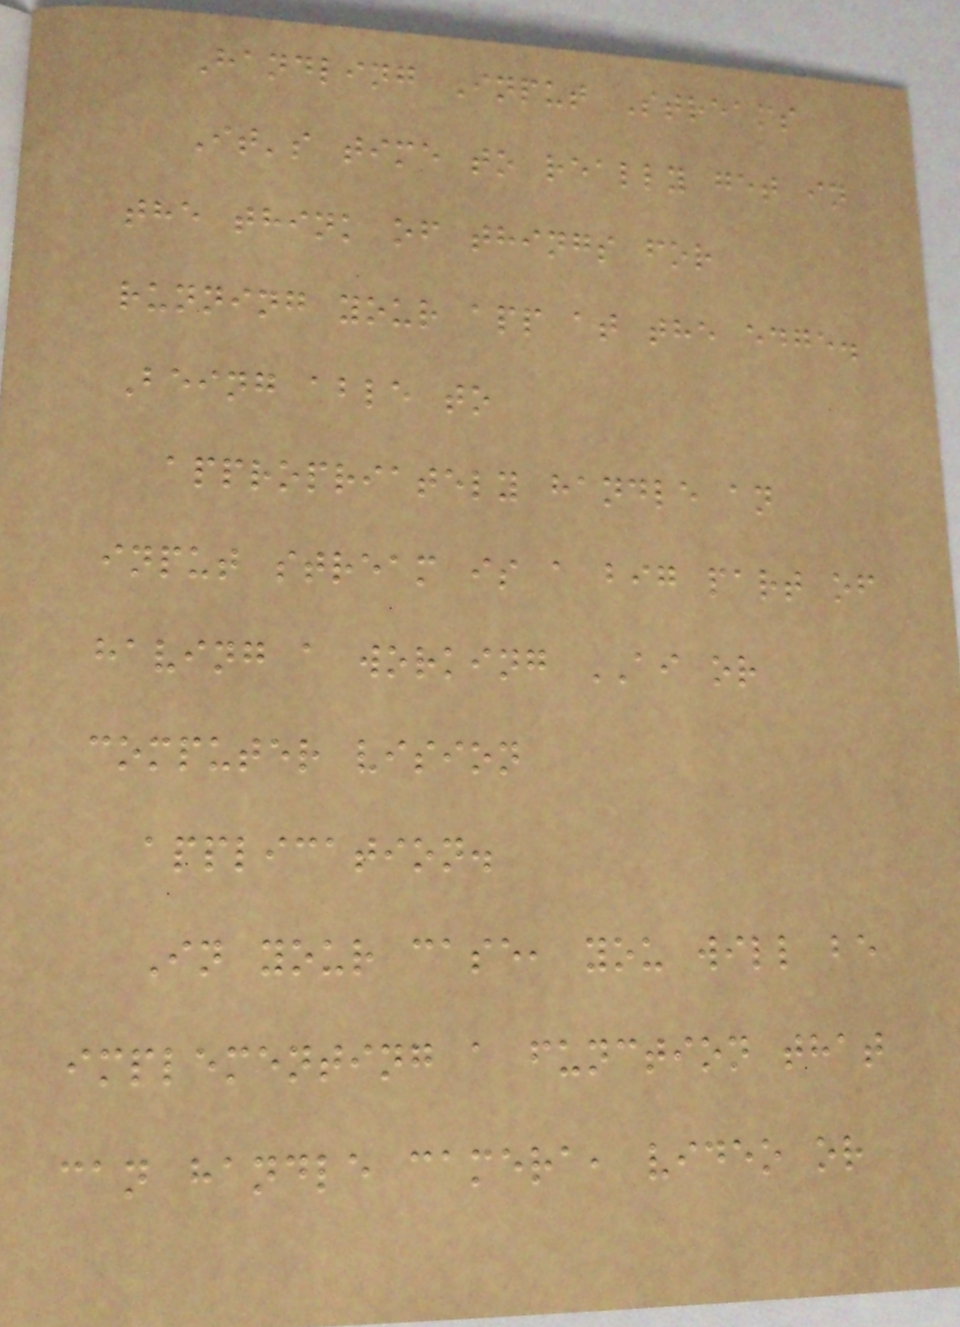Handling Input Streams
It's time to really get in
the think of things for
running your app at the edge.
Being able to
appropriately handle an
input stream is a big part of
having a working AI or
computer vision
application.
In your case, you will be
implementing a function that
can handle camera, video or
